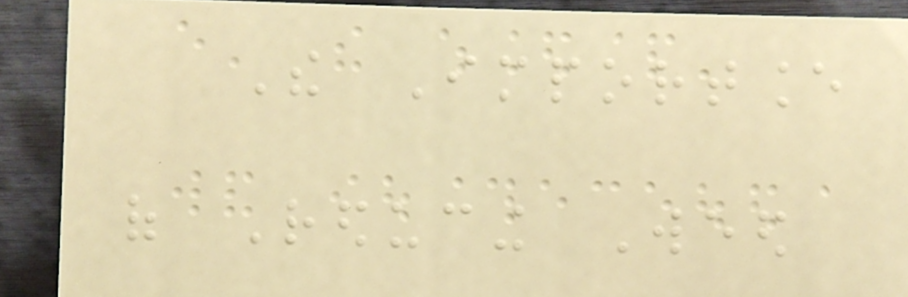The Importance
of Reducing Weed
